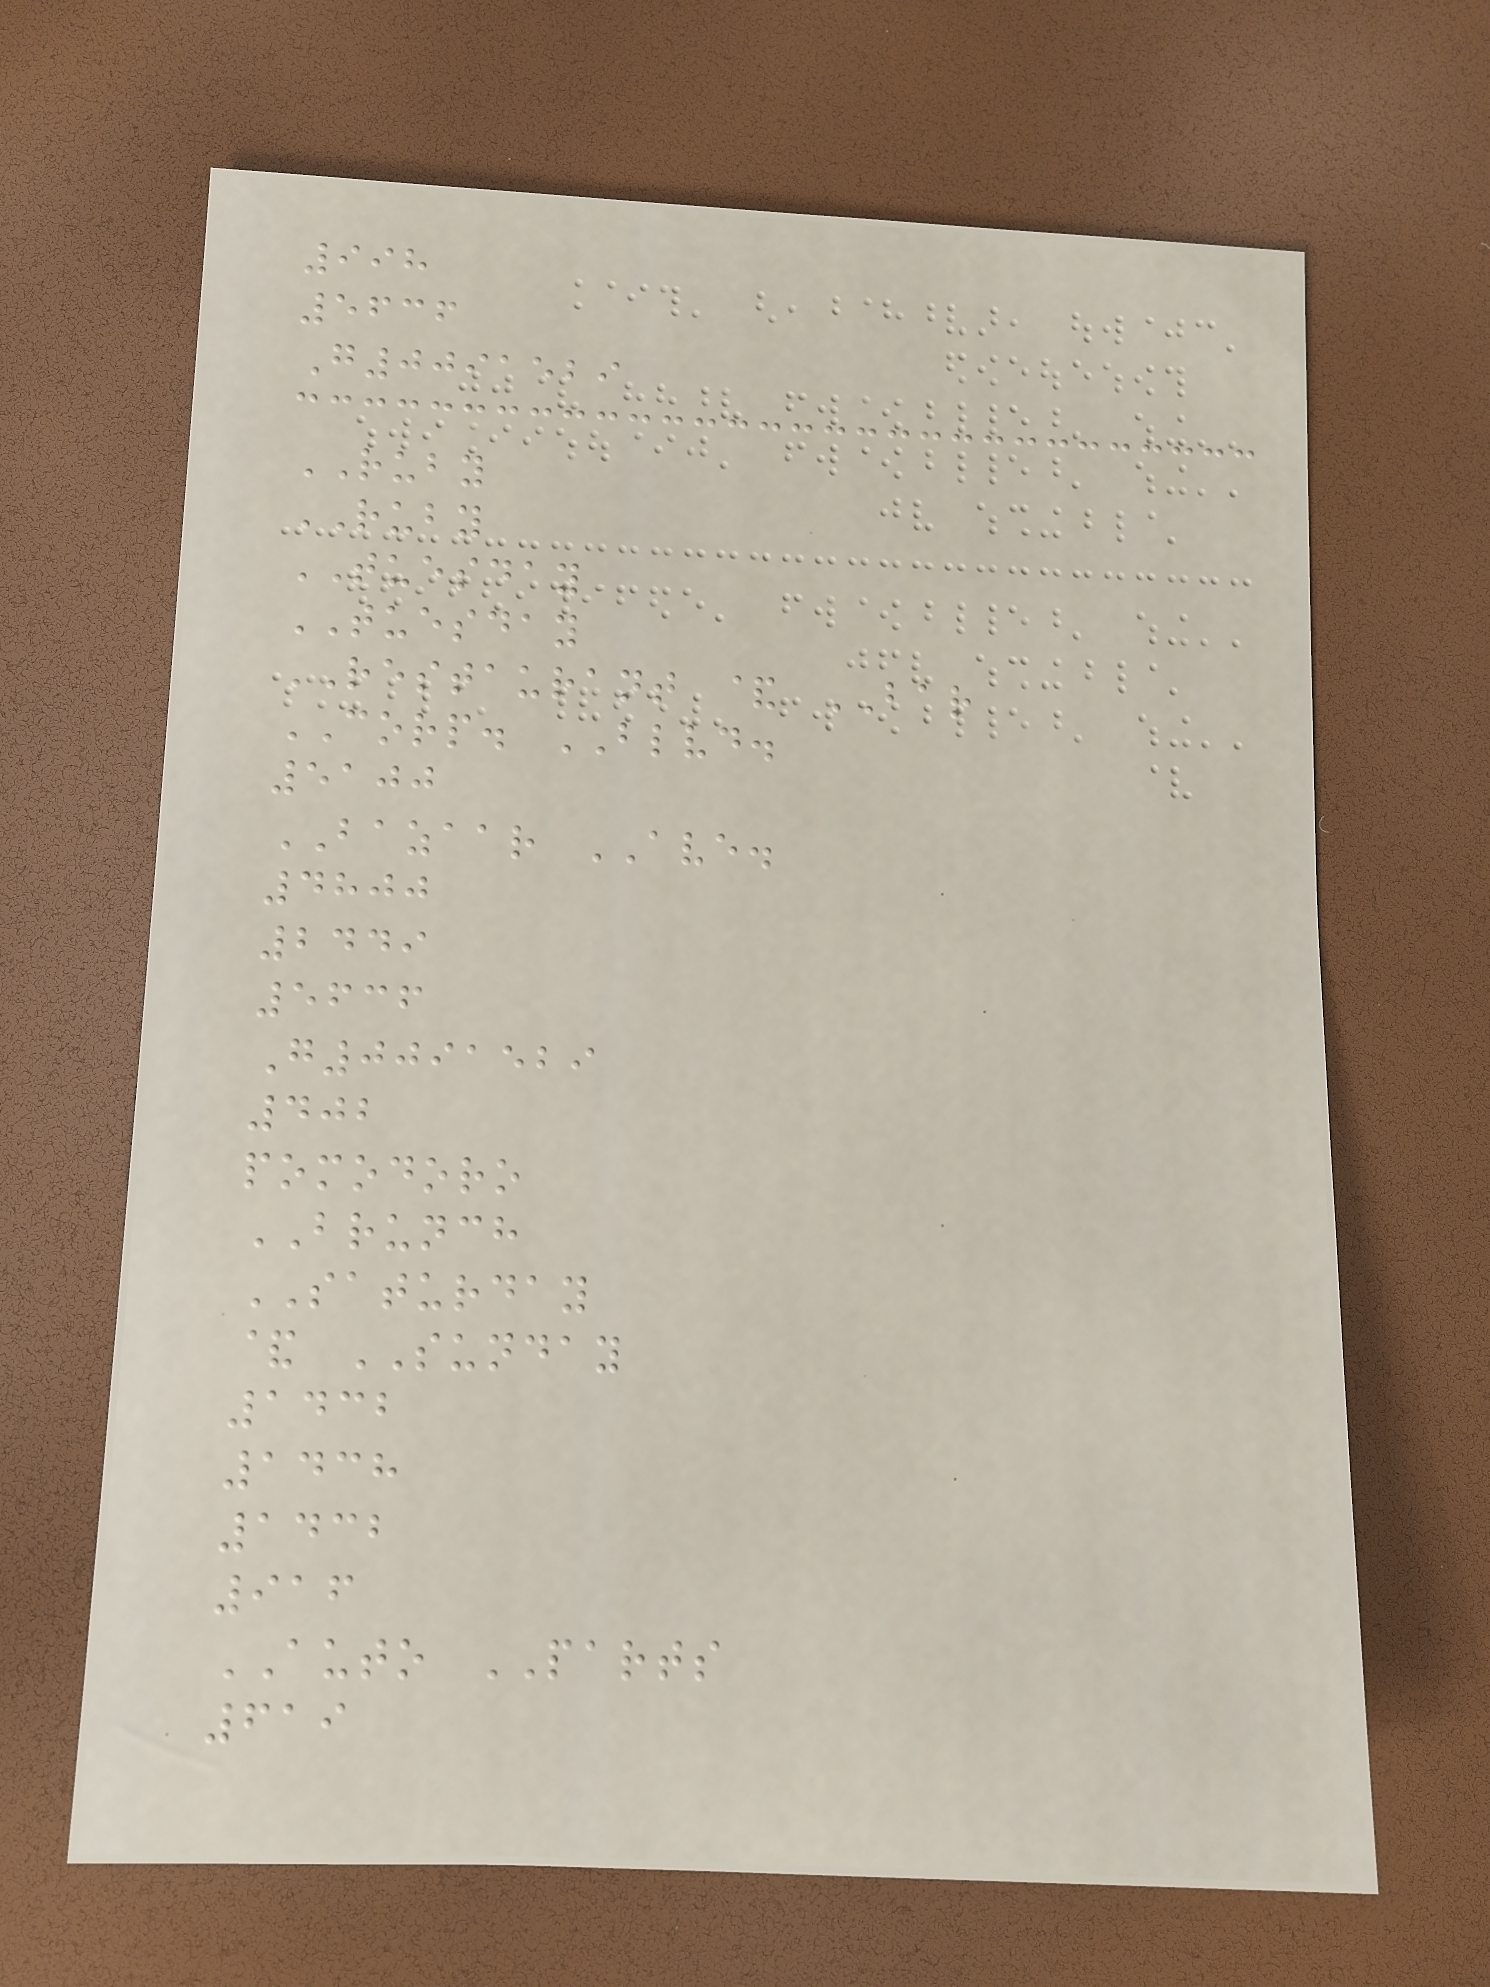998
5636
G0091529
RUBY
RUBY
TUESDAY
TUESDAY
RESTAURANT & BAR
CORP. BLVD.
5100
BAZAAR AVE.
4800
2449
5636
G0091529
402
pomodoro
BRUNCH
SATURDAY
& SUNDAY
1432
1438
1432
916
AUTO PARTS
619
